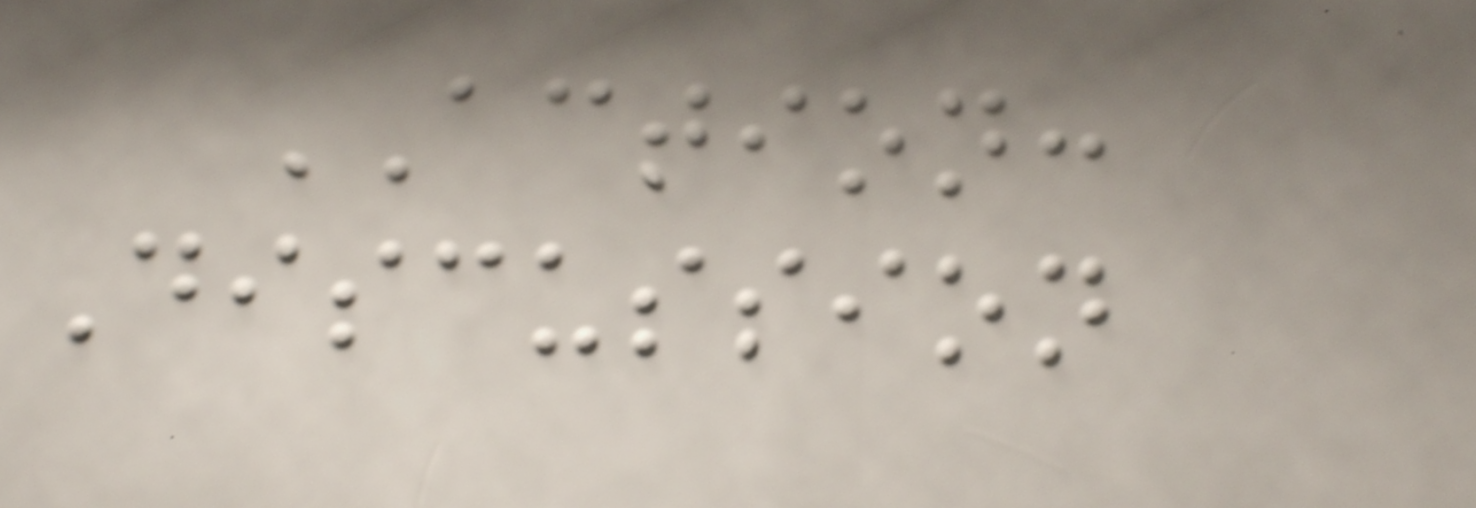ACTION:
Discussion
